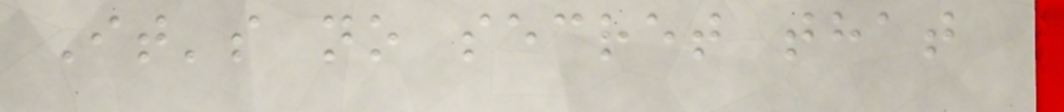It's no secret that
